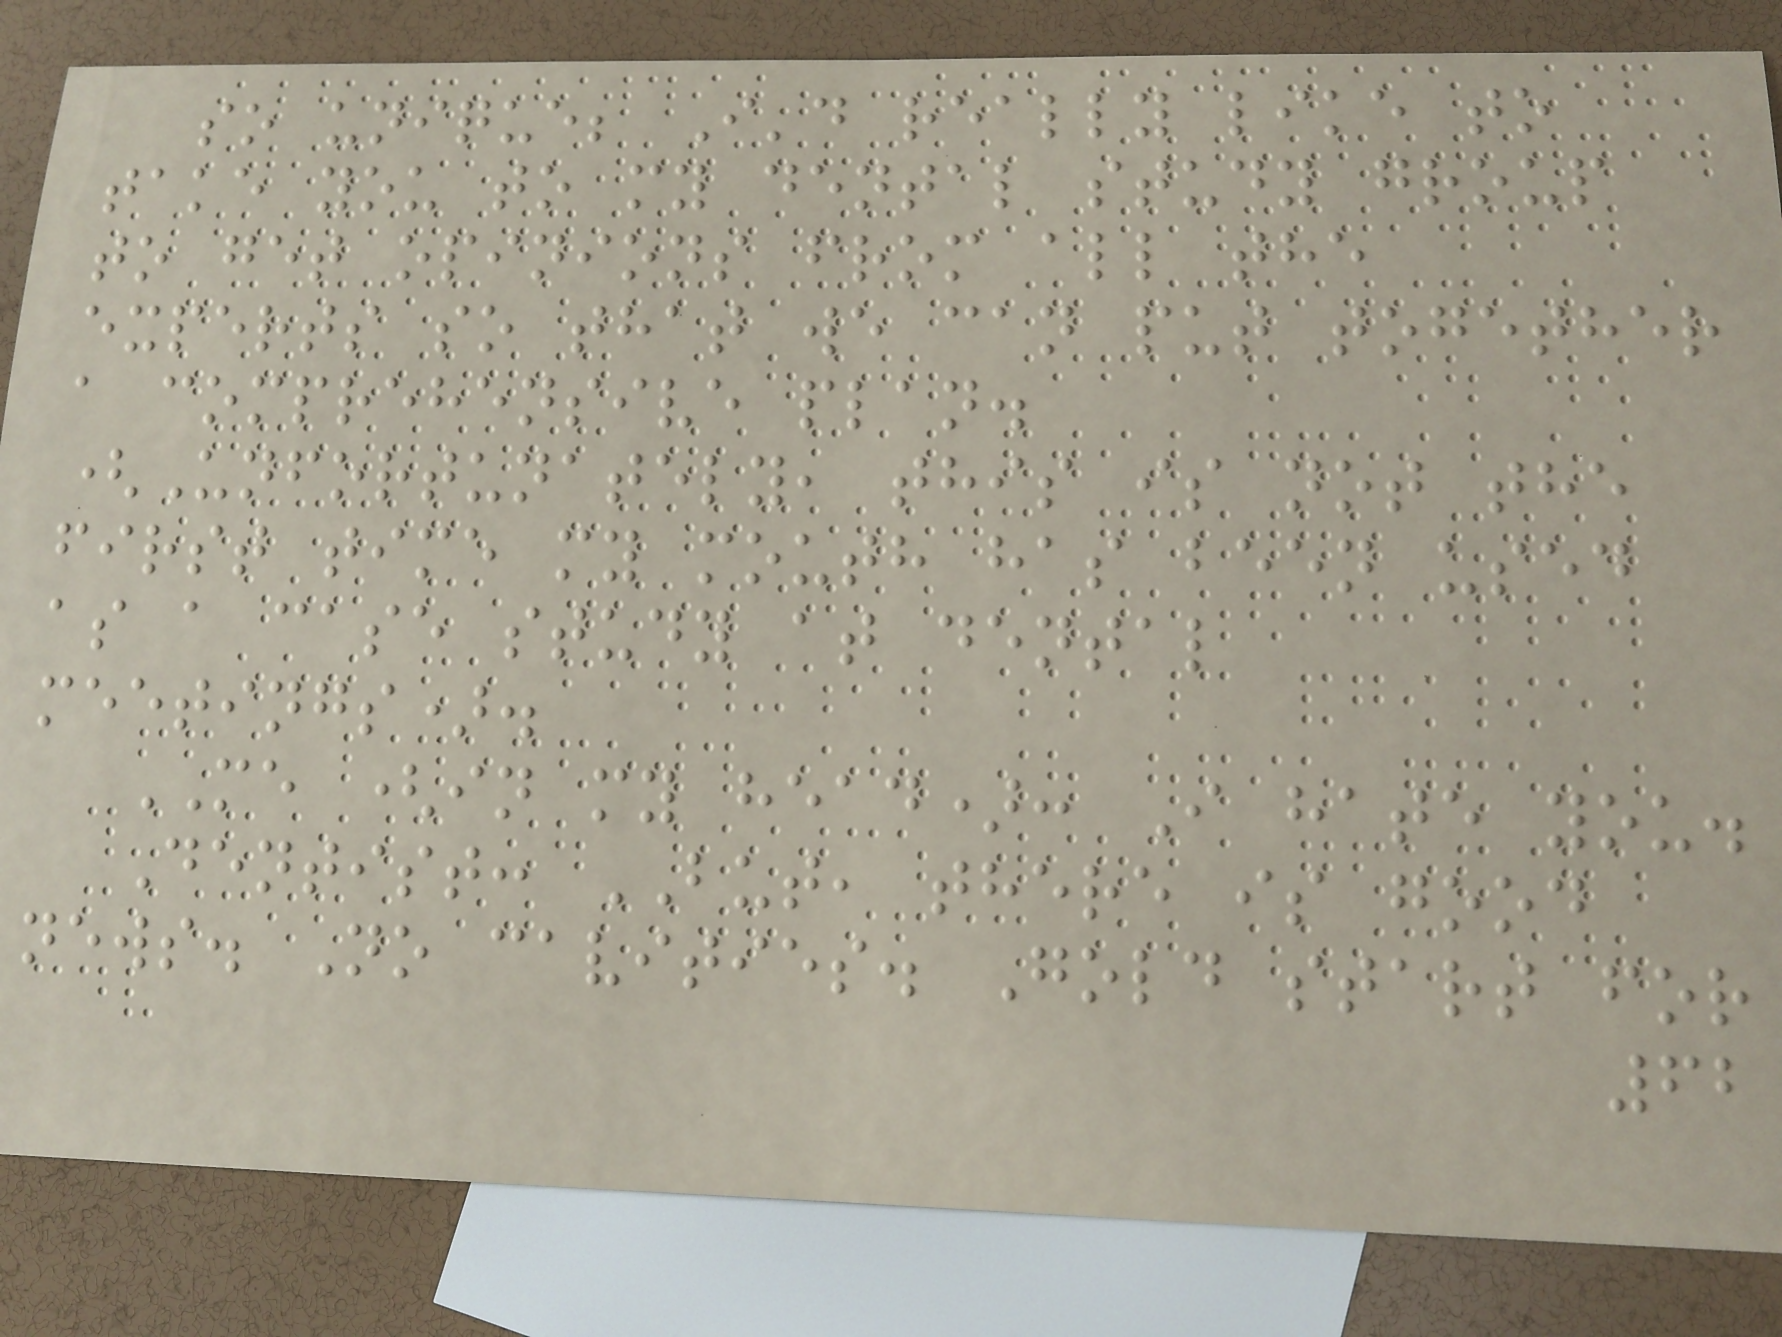so unique; I'd really like to
take you to my dental study group
to get opinions from all the
experts so that we can put together
a comprehensive plan.
(Unfortunately, this is not the
first time my mouth has been used
as a case study at dental
meetings).
ME (in my head): I hate you.
Dentist: BUT, there is good
news. No cavities. Gold start for
62
